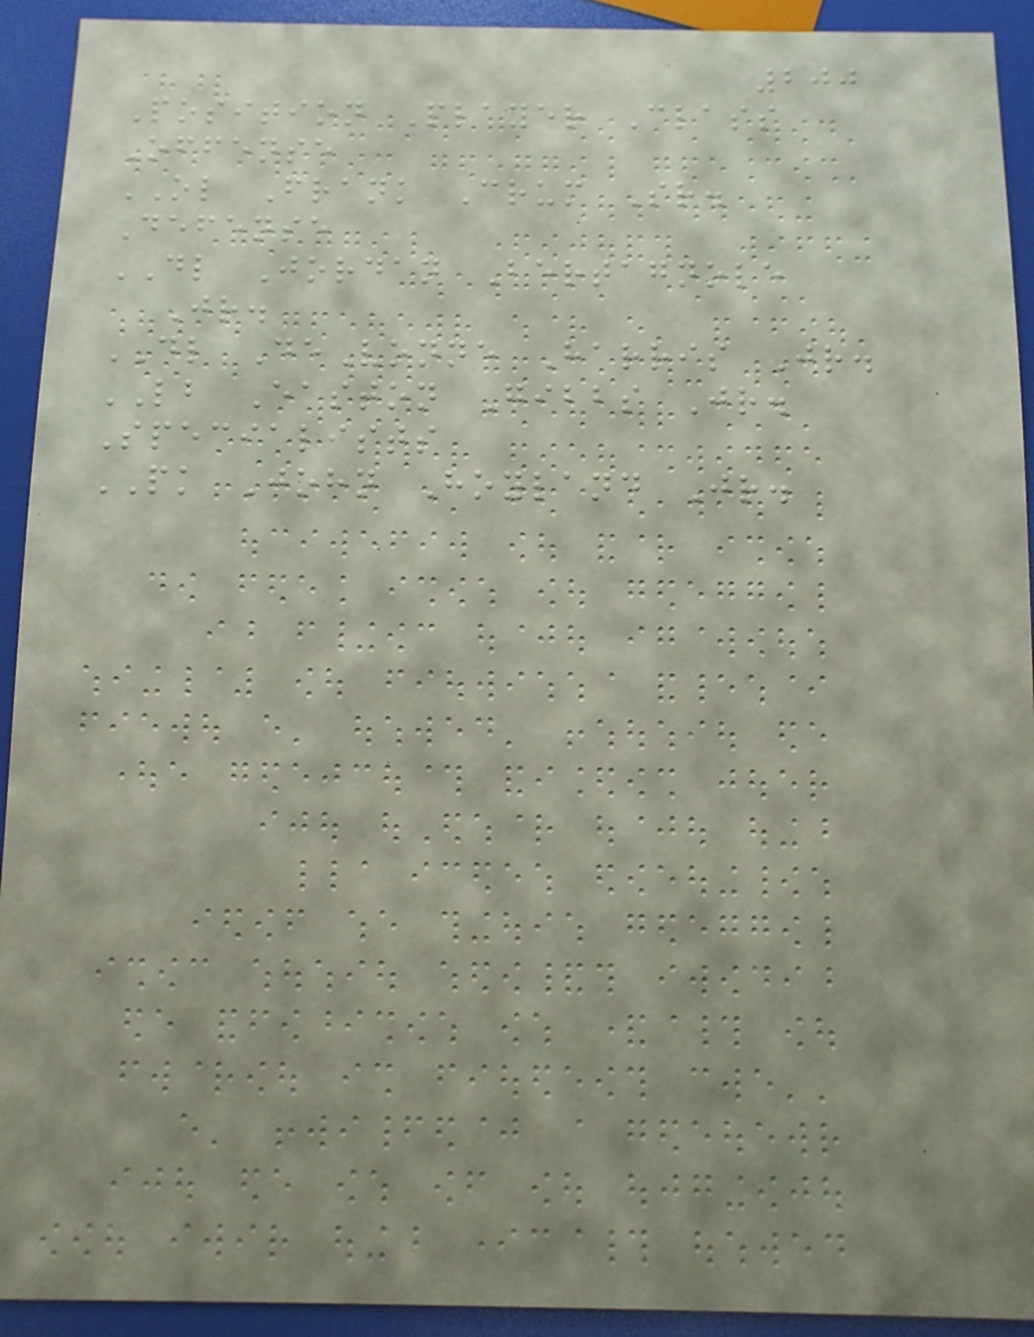200
Position Player Class
Offense
OL Frank Crum Sr.
Defense
DL Jordan Bertagnole
Jr.
DL DeVonne Harris Jr.
LB Easton Gibbs Jr.
Specialists
PK John Hoyland Jr.
